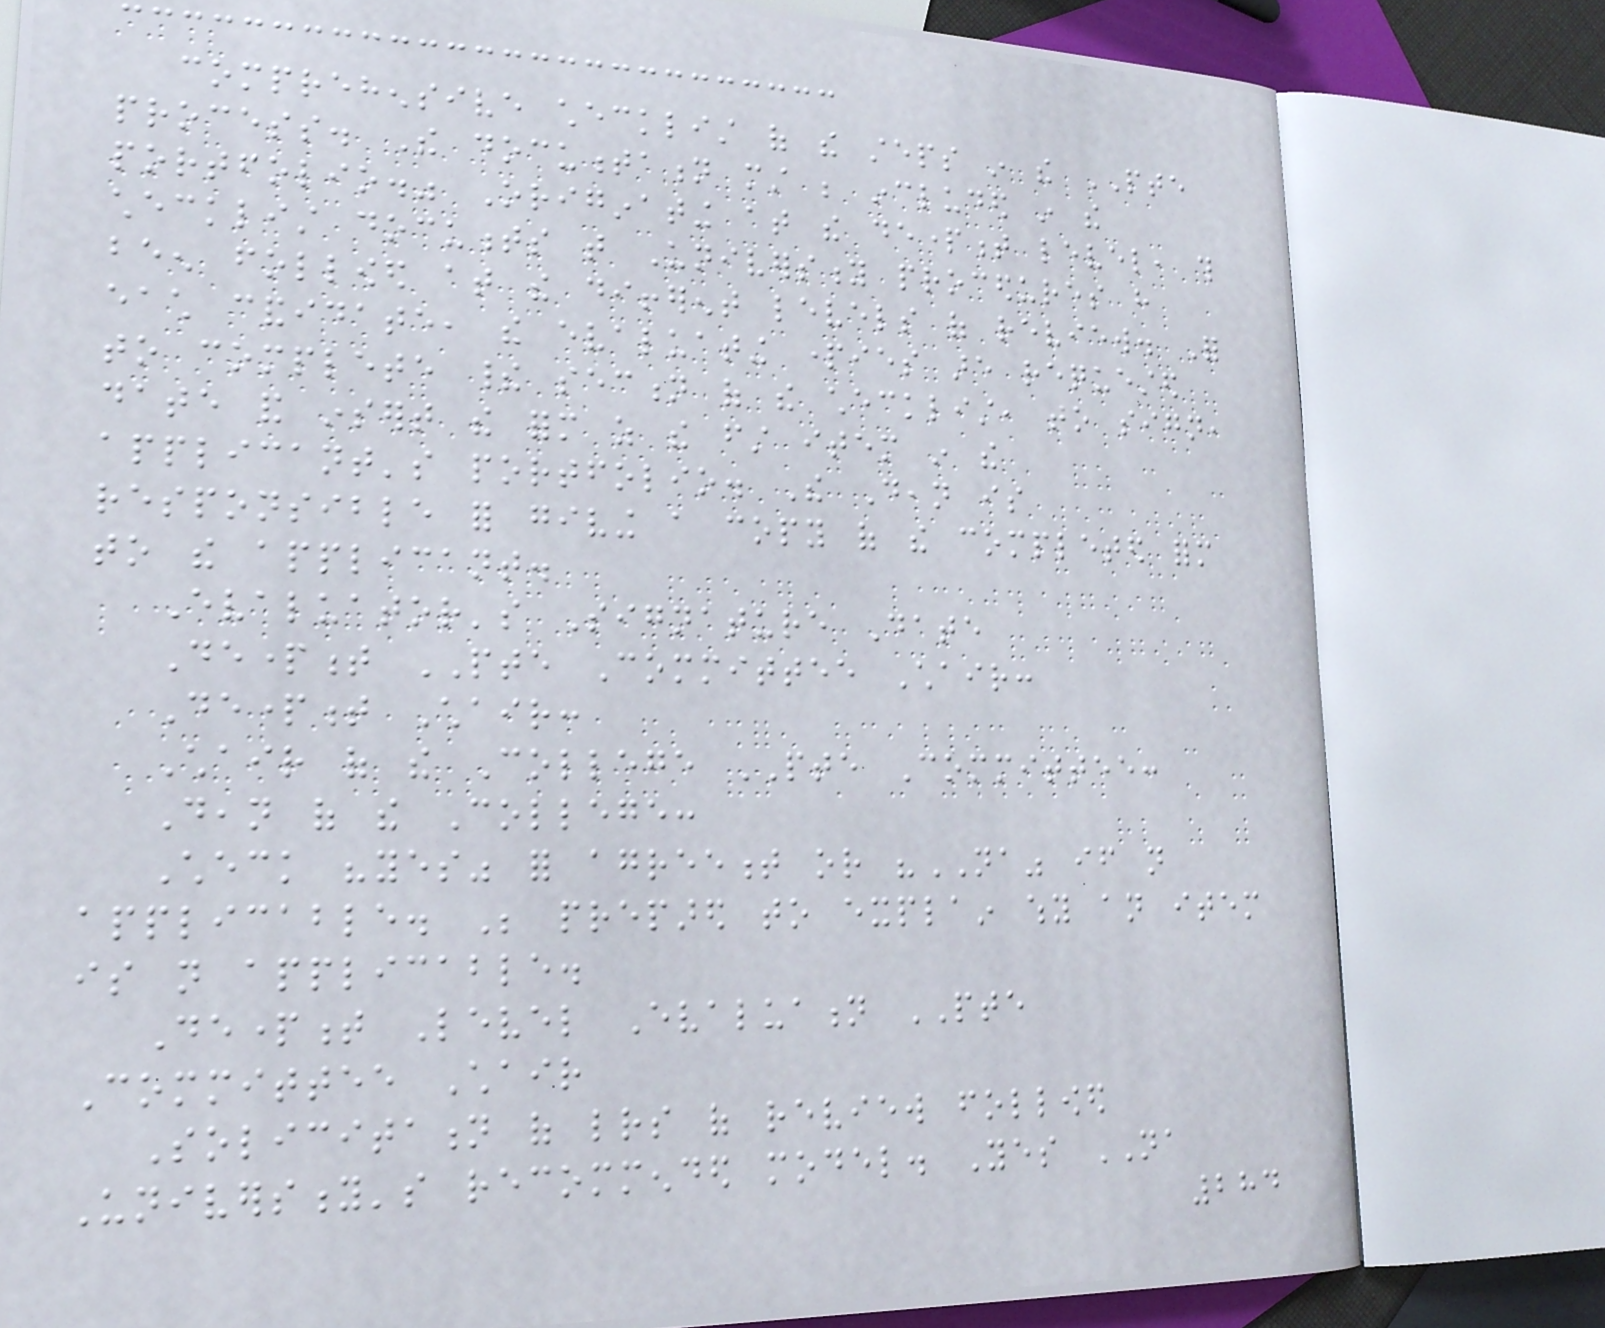comprehensive checklist of the steps in the PTE
process. The documentation must be included in the
portfolio." Originating at the department level, this
checklist documents that University procedures have
been followed at the different levels of review. For
each candidate, the evaluating parties are requested
to complete their section of the checklist, to sign,
date and insert the form as the first item in the
applicant's portfolio. The Dean is
responsible for giving a copy of the completed form
to the applicant.
Evaluator's Signature Date
Department PTE Committee Chair:
Department Chair:
Chair of the College PTE Committee:
Dean of the College:
Check "yes" for agreement or "NA" if not
applicable. Be prepared to explain why an item
is not applicable.
Department Level Evaluation PTE
Committee Chair
Solicitation of letters of review followed
University's recommended model. Yes NA
284
